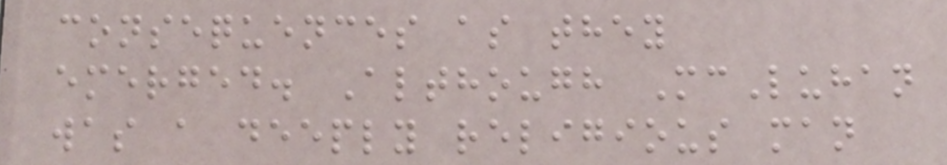consequences as they
emerged. Although McLuhan
was a deeply religious man
